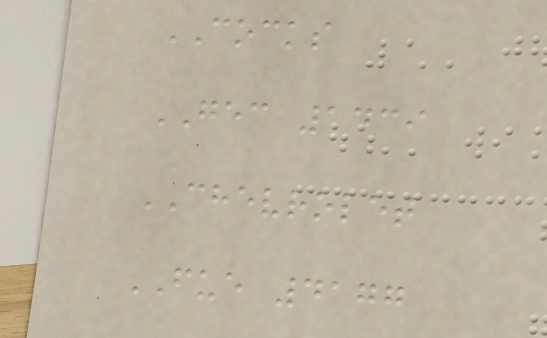COCKS
GEC 1439
CHEVROLET
FUE 4177
